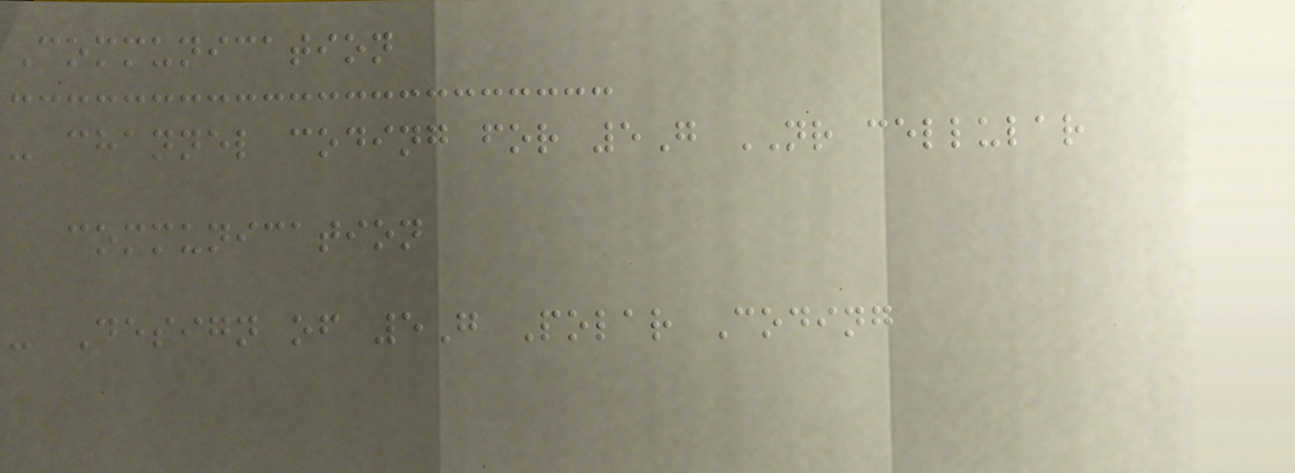Communication
- channel coding for 5G NR cellular
communication
- Design of 5G Polar Coding
